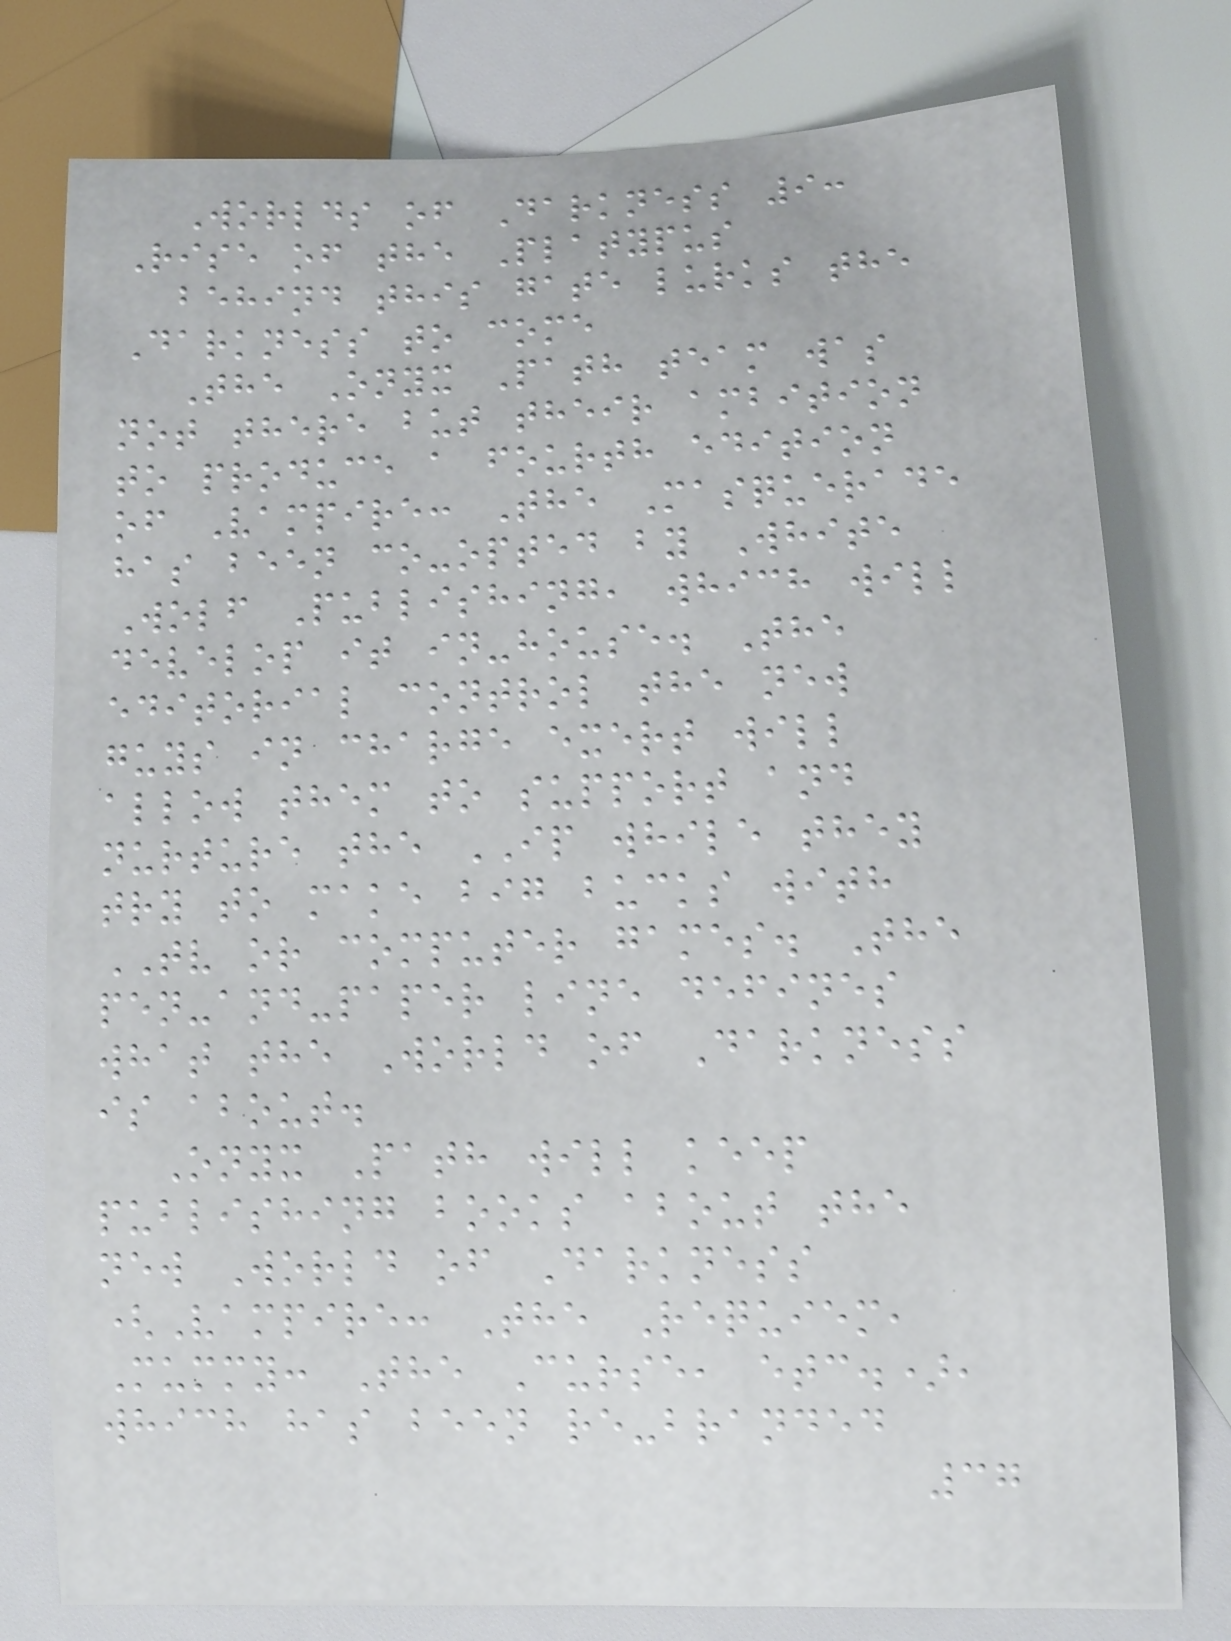Worlds of Darkness 9:
Rise of the Platypus
behind this gate lurks the
Darkness to come
The Onyx Path team was
not there but their ambition
to produce a fourth edition
of Vampire: The Masquerade
has been co-opted by White
Wolf Publishing, which will
develop it in-house. The
editorial control the new
guys in charge exert will
allow them to support and
nurture the IP while they
try to make big bucks with
TV or computer games. The
pen-and-paper line defines
what the World of Darkness
is about.
Onyx Path will keep
publishing books about the
new World of Darkness
(Vampire: The Requiem,
Mummy: The Curse, etc.),
which has been re-branded
37
